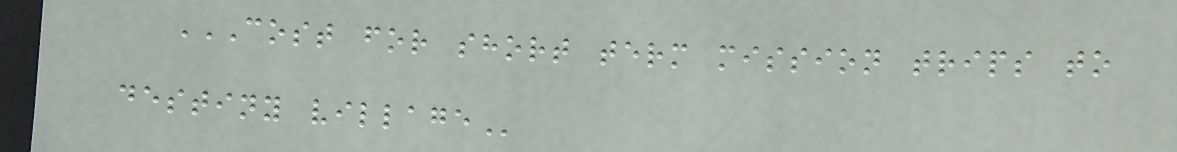COST FOR SHORT TERM MISSION TRIPS TO
DESTINY VILLAGE
